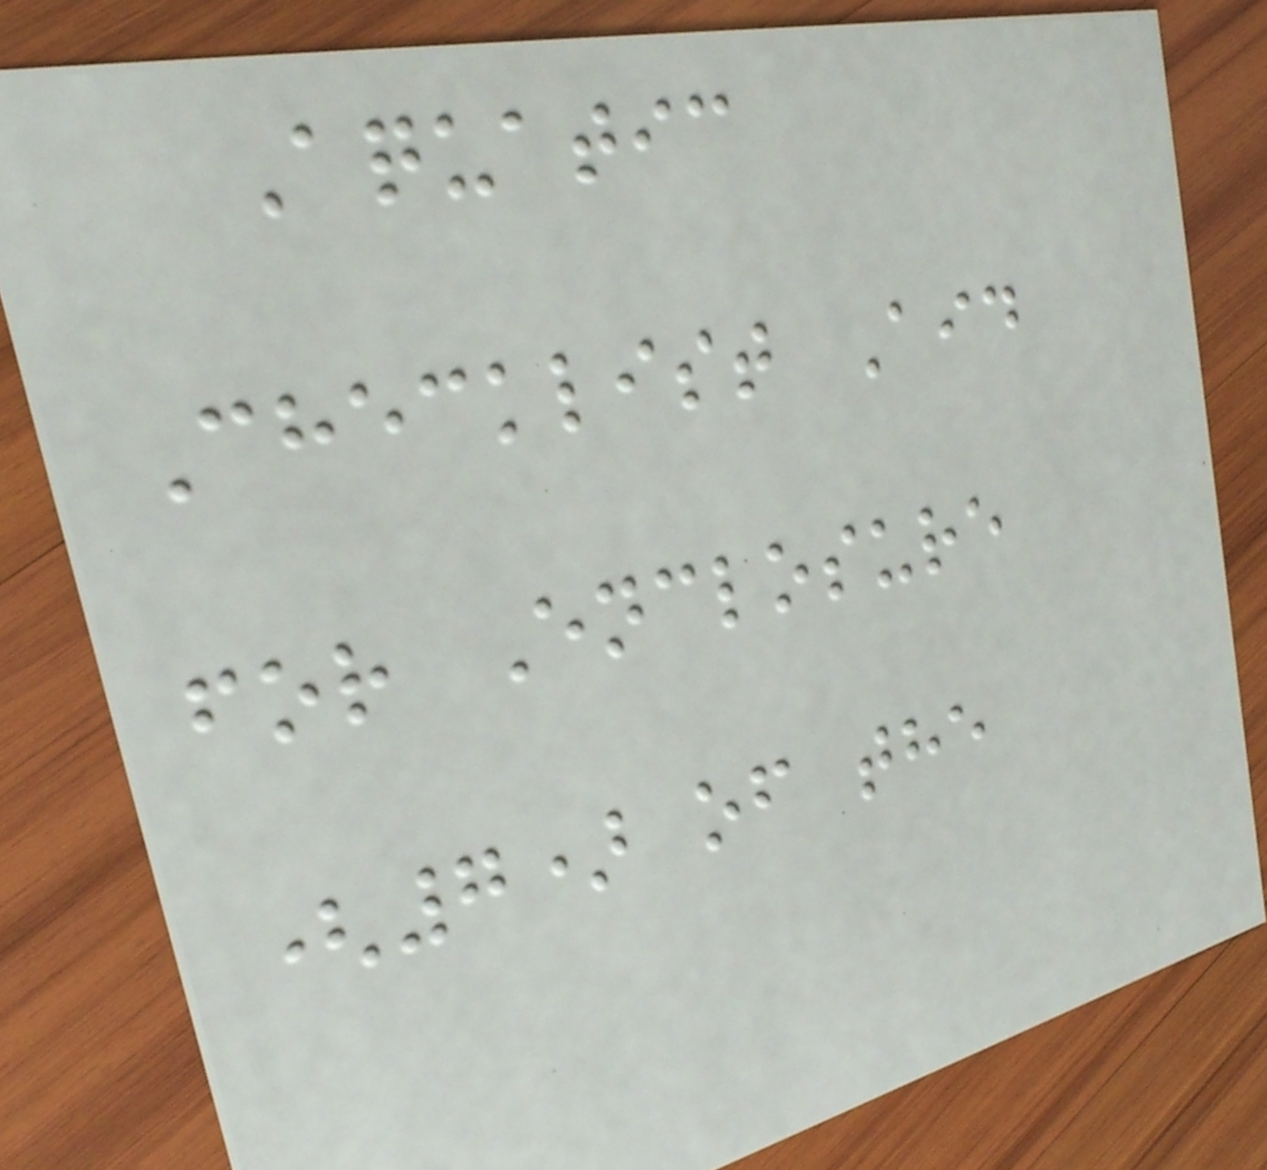Aquatic
Checklist Aid
for Enclosure
(7) of the
